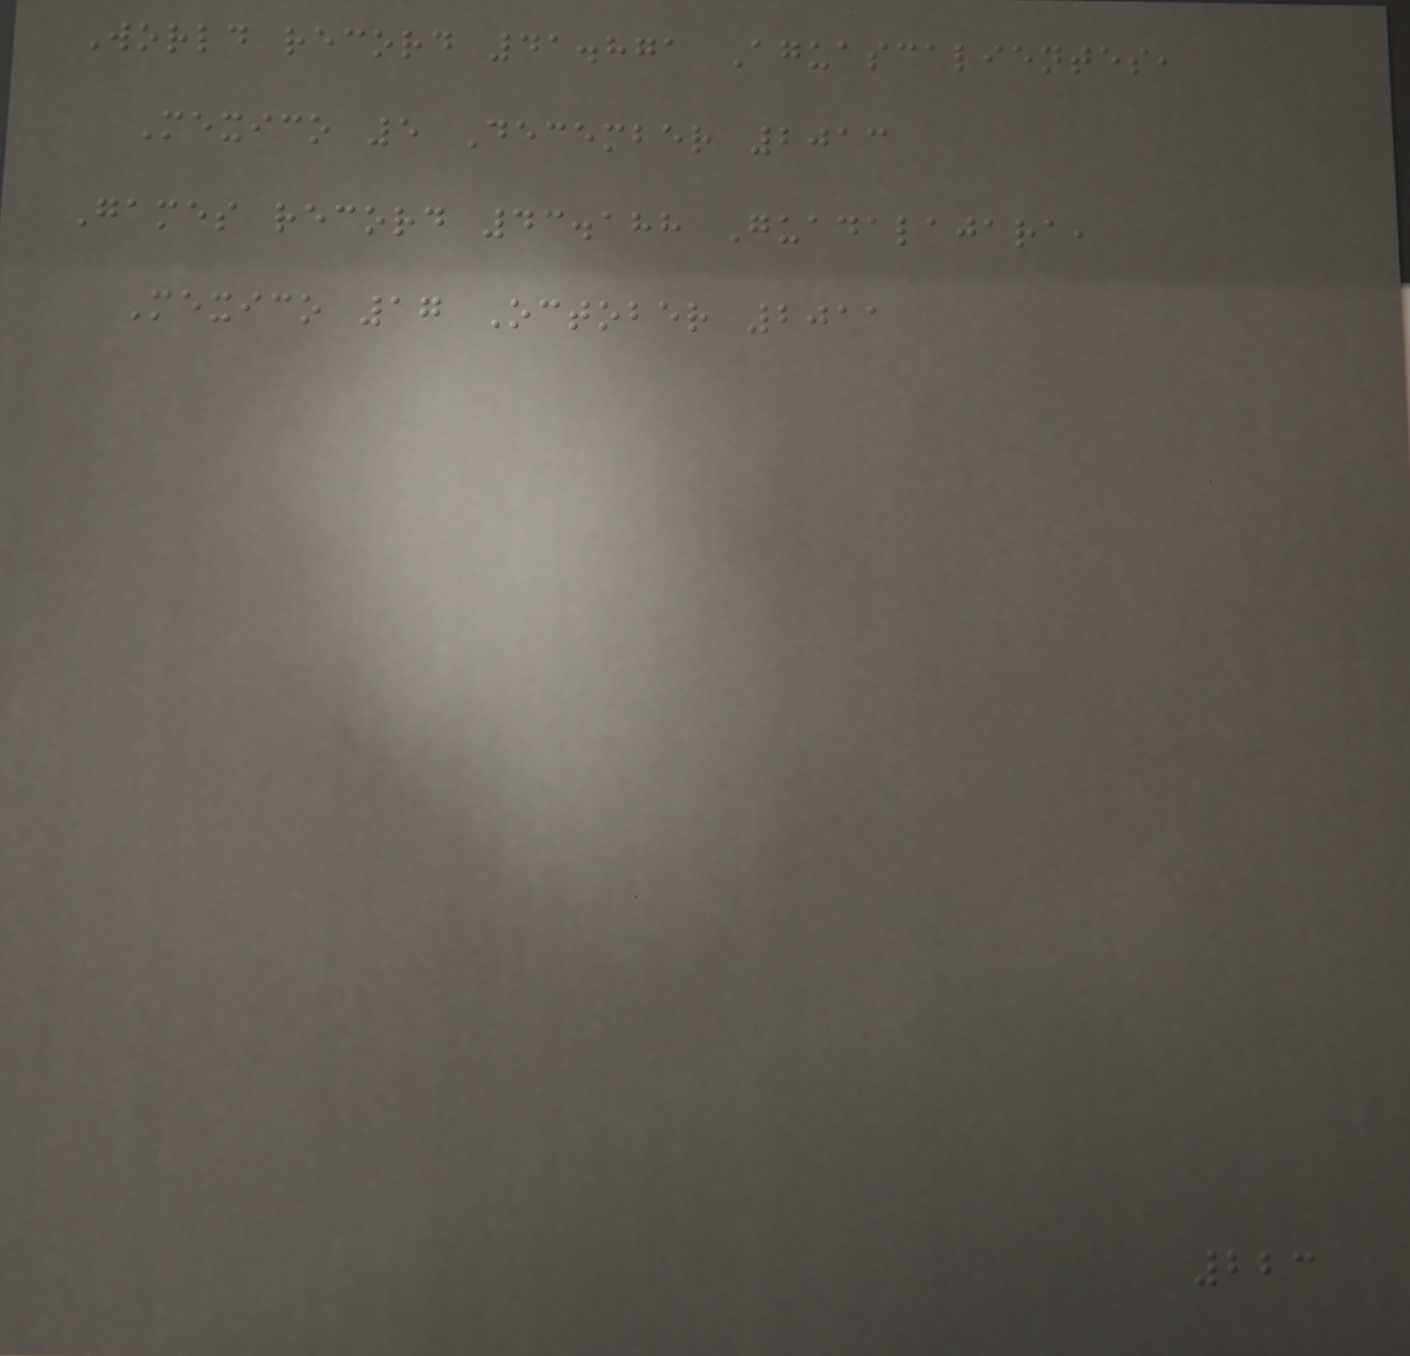World record 41.871 Aguascalientes,
Mexico 5 December 2013
Games record 43.188 Guadalajara,
Mexico 17 October 2011
223
